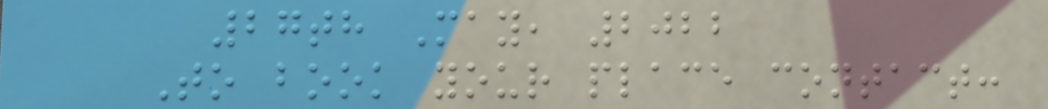27th May, 2022
To book your place contact:
